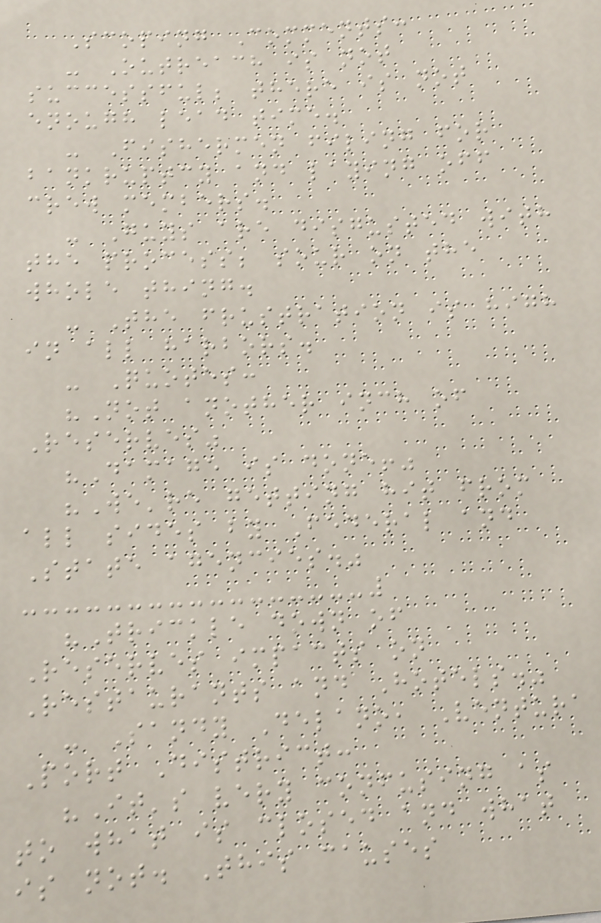Scoping Comments:
- Outreach is not
successful; there is not
enough lead time.
- Fishermen filing for
bankruptcy and laying off
crew members.
- Guys are disgusted with
the process; sour on the
whole thing.
- The frustration is high
in all harbors.
- Quotes:
"Not another inch of
Reserves"
"Damage is done!"
"We're getting hit from
all sides by Federal and
State agencies."
"Trickle down of
Reserves impacts on
Restaurants and Hotels."
- Sandy Delano, Ventura
Port District:
"It's very confusing as
to what is closed and what
is not. This causes
